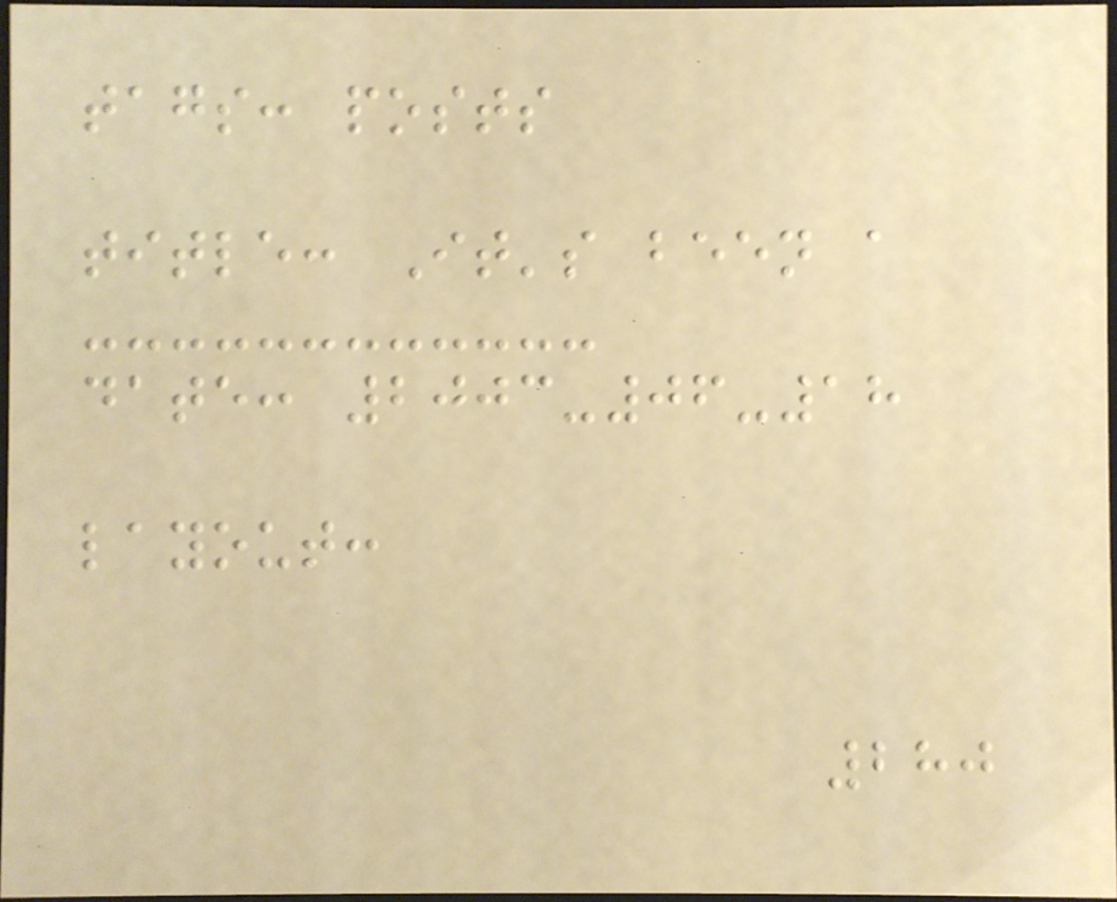tags: posts
title: It's been a
date: 2003-06-18
layout:
280
